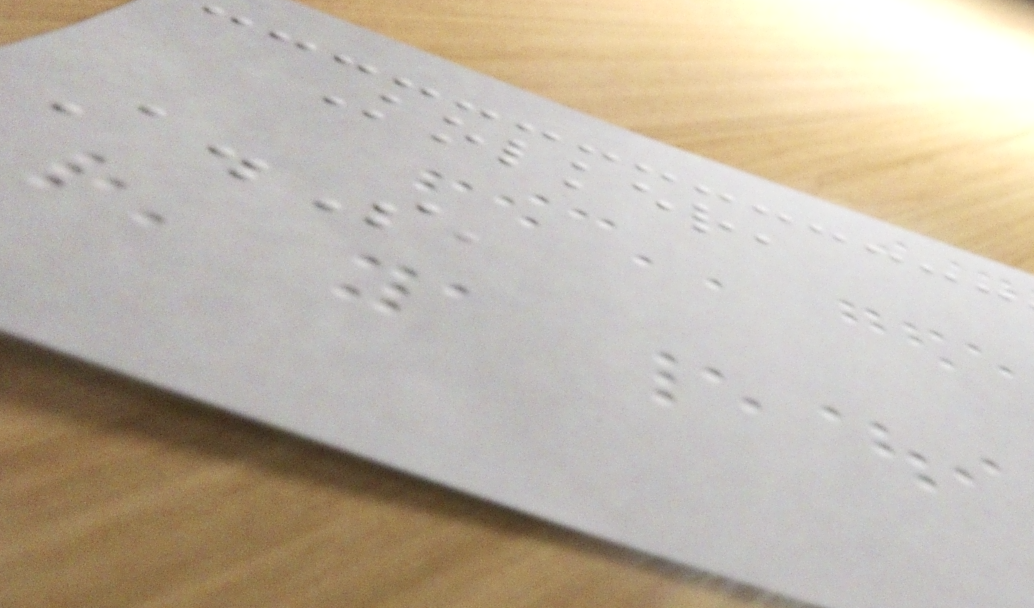Kolker,
A.S,
